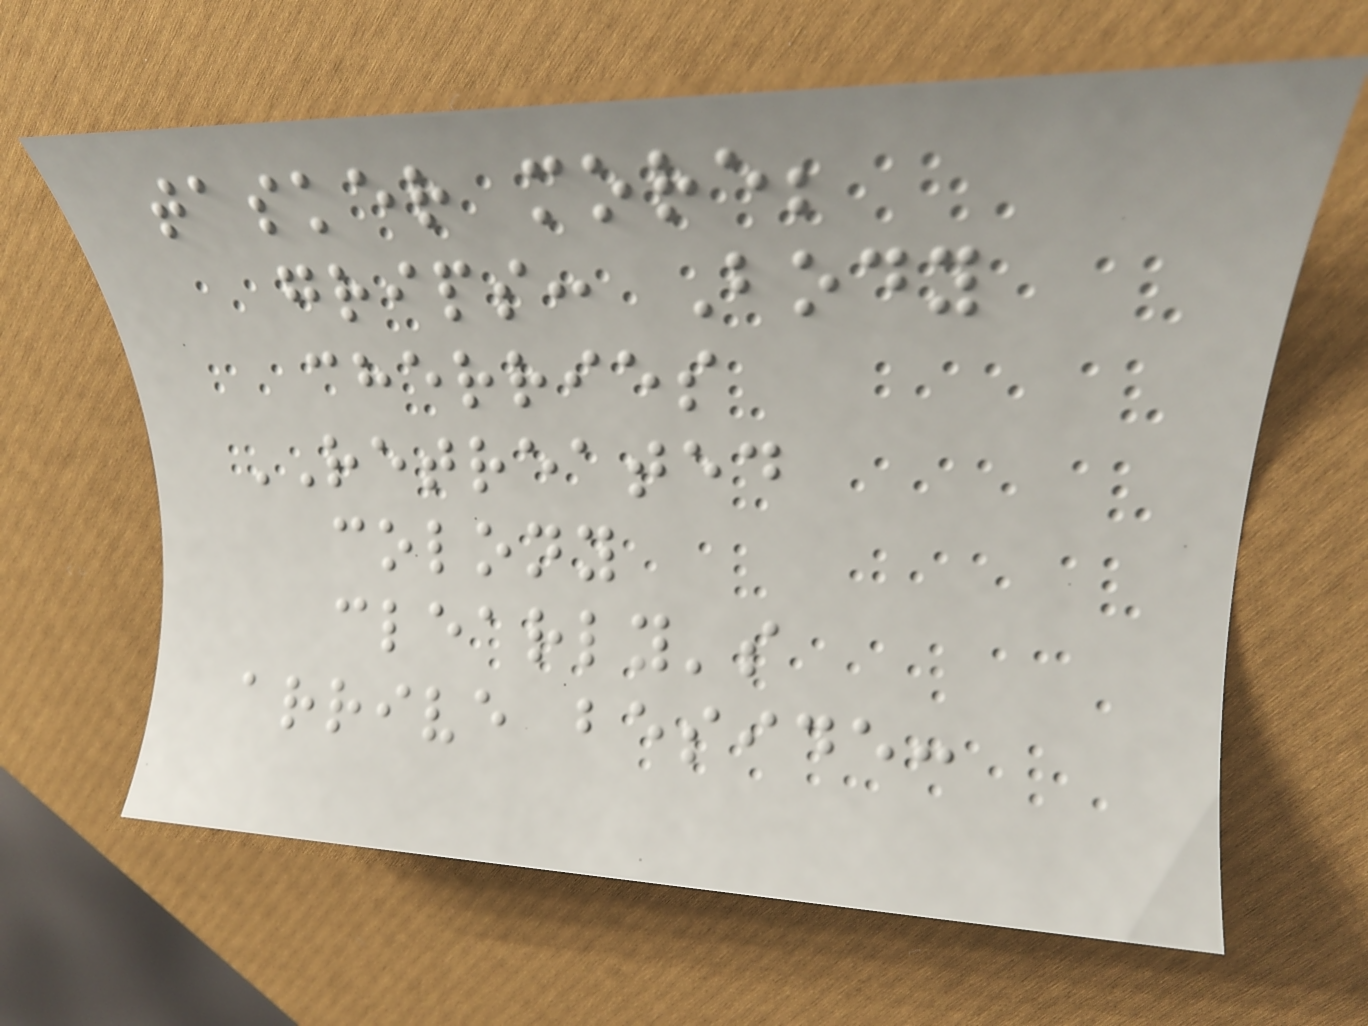tasker more;
grips: Body
cherries
RETREATED
colony
clearly's
arrive beside:
